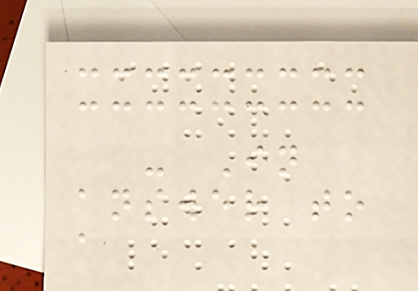- In
answer to
a
